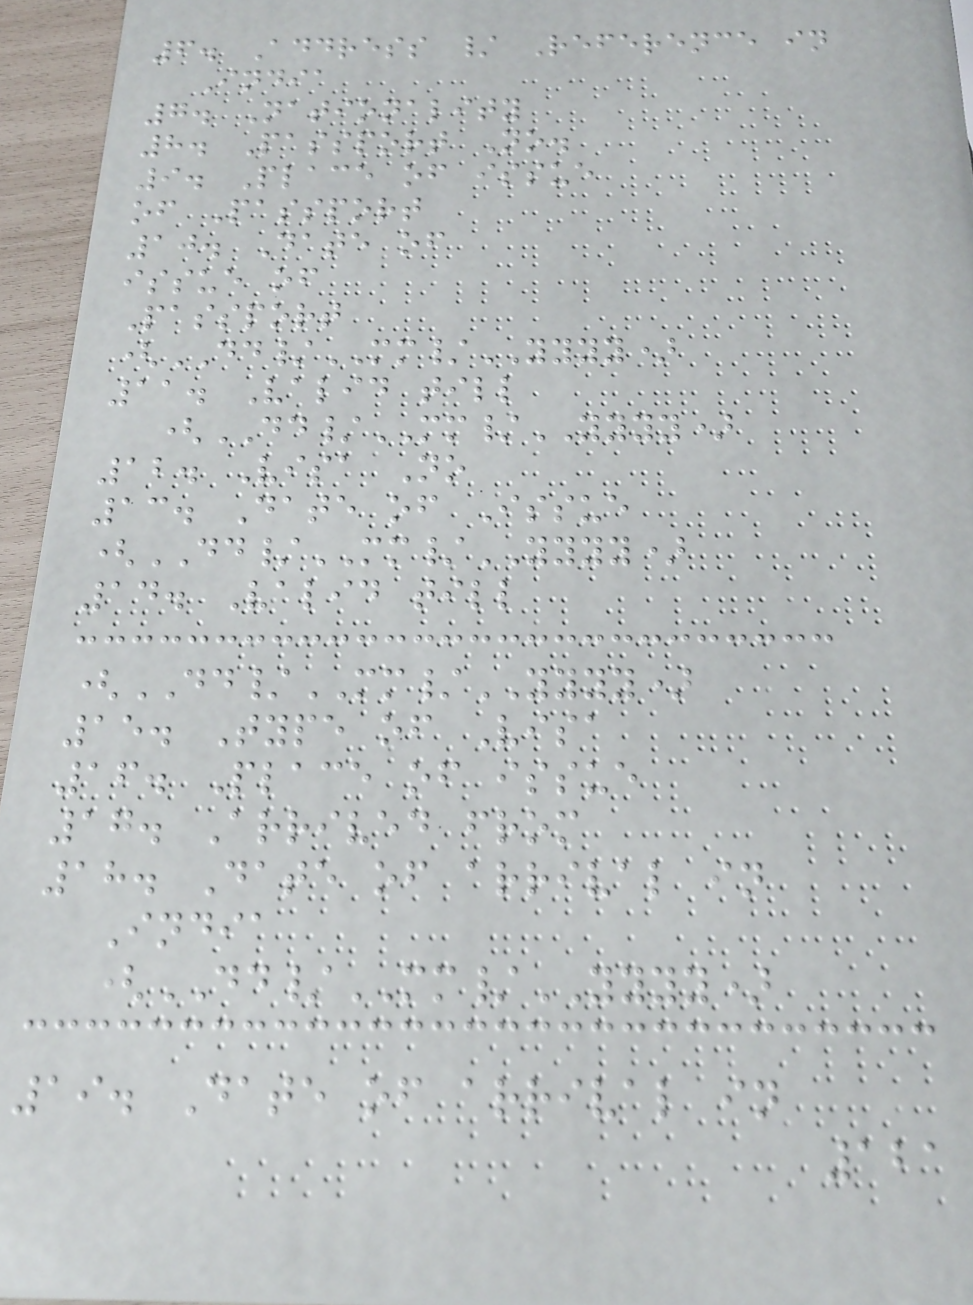6. Address / Reference in
India
7. Nationality
8. Passport No.
9. Place of issue
of Passport
10. Date of
issue of
Passport
(DD/MM/YYYY)
11. Valid till
(DD/MM/YYYY)
12. Visa No
13. Date of Issue
(DD/MM/YYYY)
14. Valid till
(DD/MM/YYYY)
15. Type of Visa
16. Place of issue
17. Arrived from
18. Date of arrival in
India
(DD/MM/YYYY)
19. Date of arrival in
121
